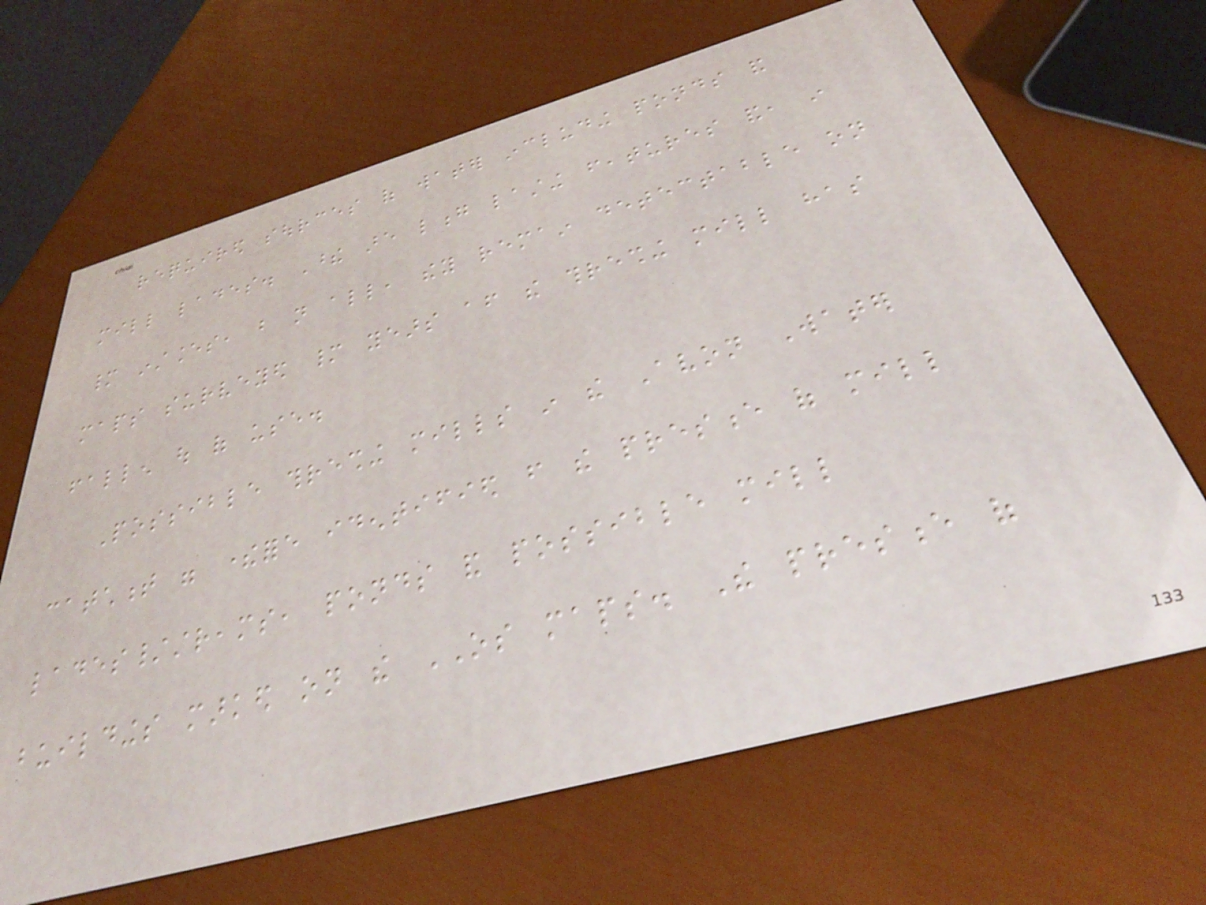required sources of water including ponds and
mill lades. These are long lasting features and, in
many instances, but not all, they remain detectable on
maps surveyed many years after the threshing mill has
fallen out of use.
Possible threshing mills in the Avon Water
catchment were therefore identified from the presence of mill
lades/streams, ponds and possible mill
buildings marked on the OS maps. The presence of
